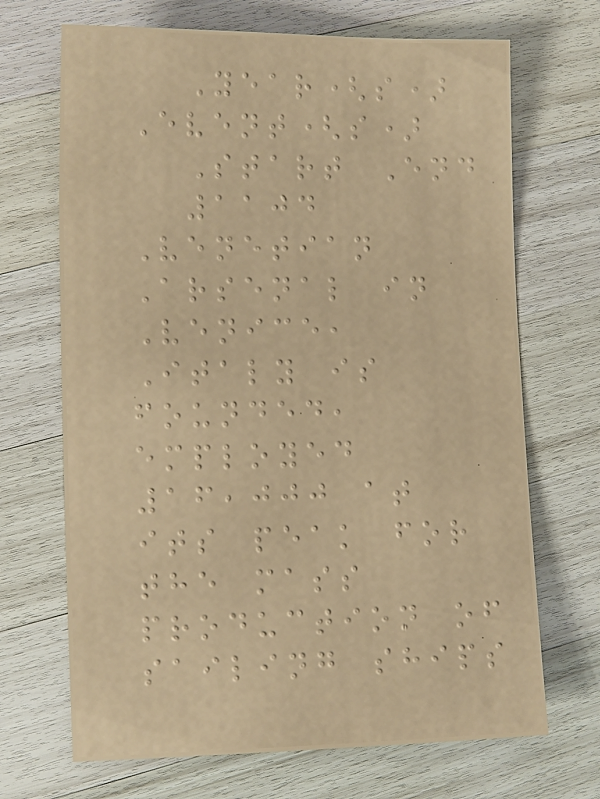Year(s)
Event(s)
Start End
1104
Venetian
Arsenal in
Venice,
Italy is
founded,
employed
16,000 at
its peak for
the mass
production of
sailing ships
